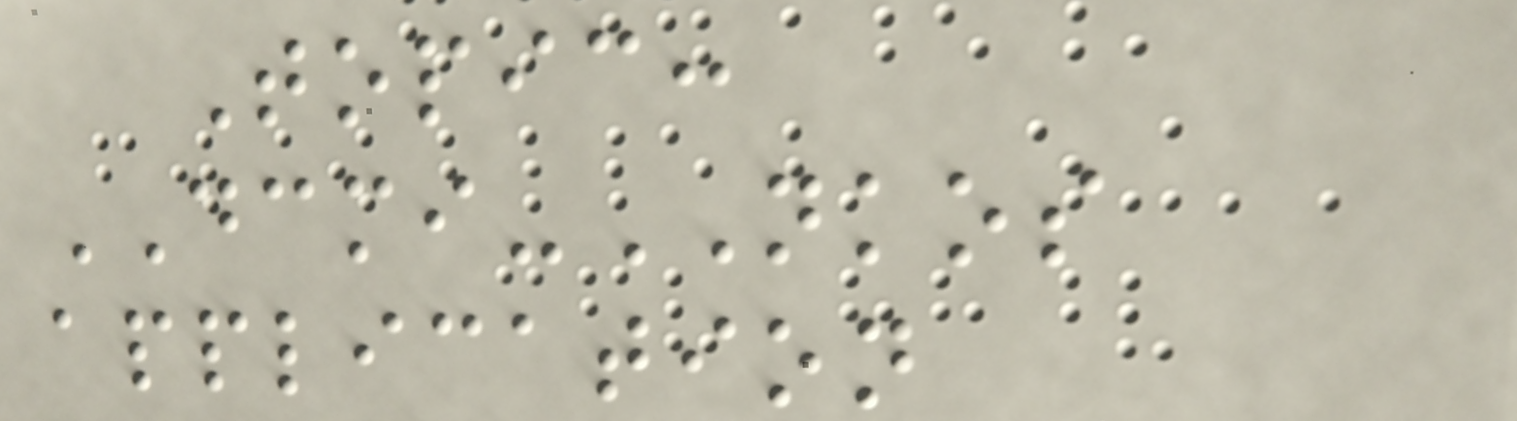Topic:
DCMI-NKOS
application
